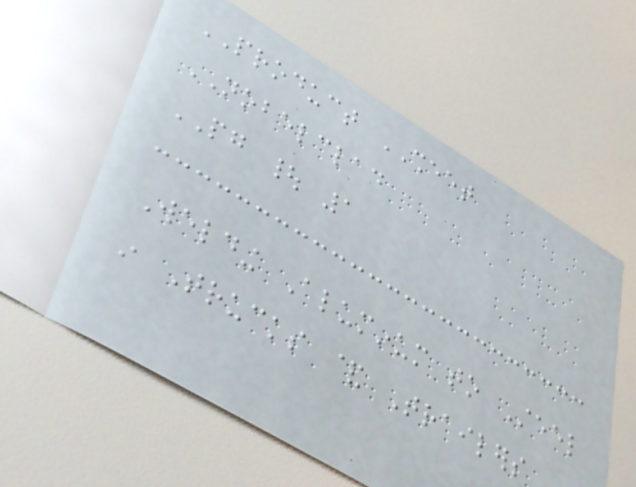PRODUCT SHEET
NOBELCLAD
PG | 1
Welding Aluminum to Steel
in Trucks & Trailers
